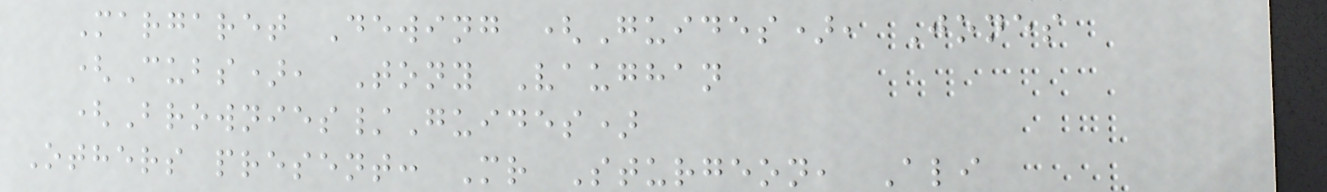Margaret Dewing (Guides), Jones
(Cubs), Tony Vaughan
(Brownies/Guides)
Others present: Mr Sturgeon, Ali
